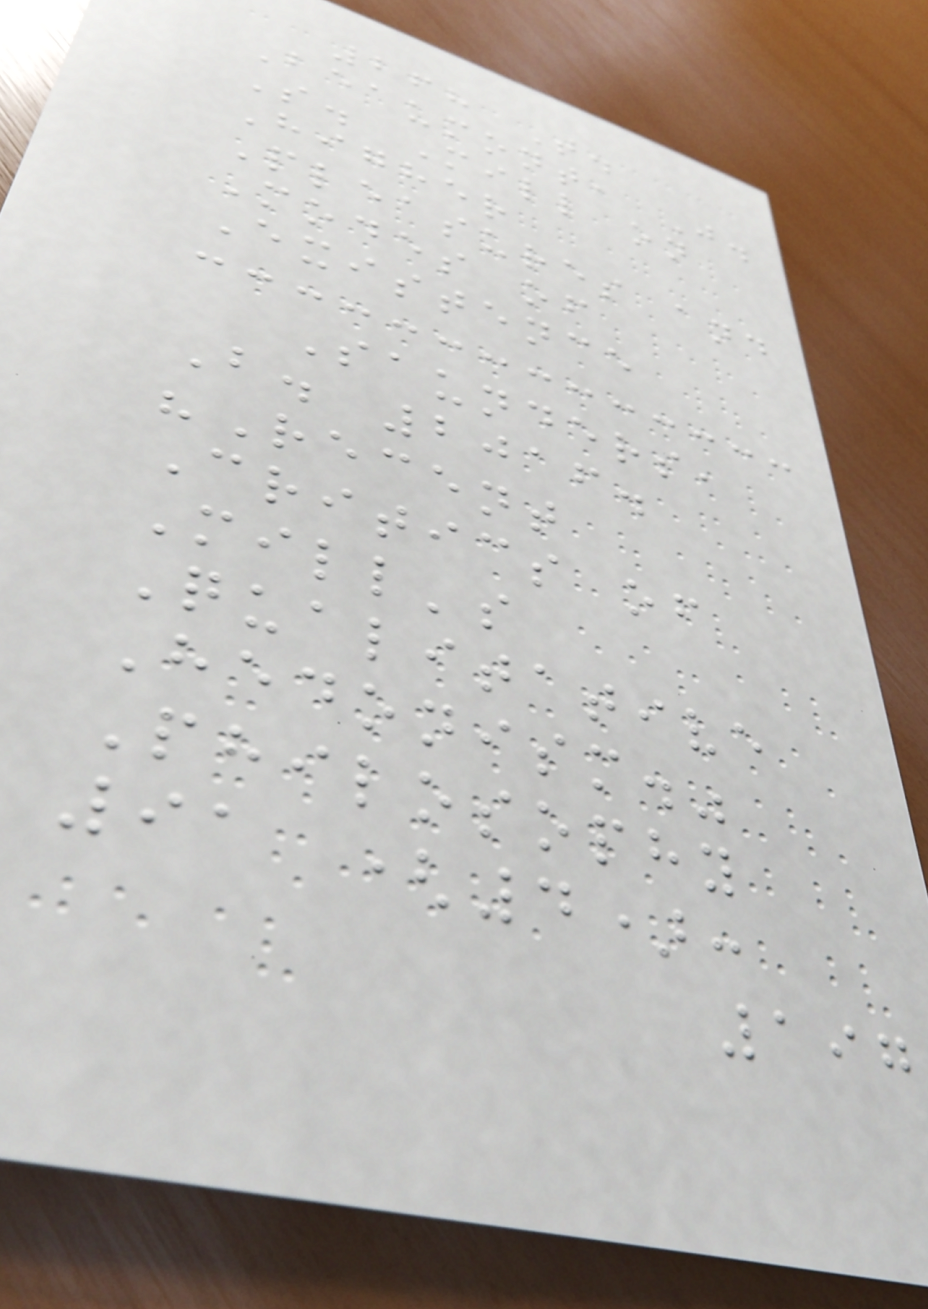268 T.
Beaumont, J.
S. Mill on
Higher
Pleasures and
Modes of
Existence
Saunders,
B. 2016.
"Recent
Critics of
Mill's
Qualitative
Hedonism."
Philosophy
91 (4):
197
